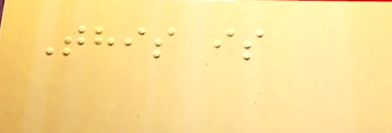This is
